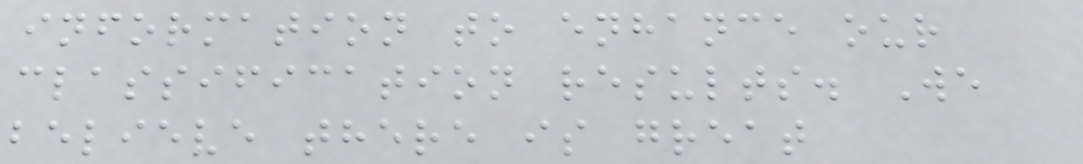information to enhance our
classification results. We
believe there is great
